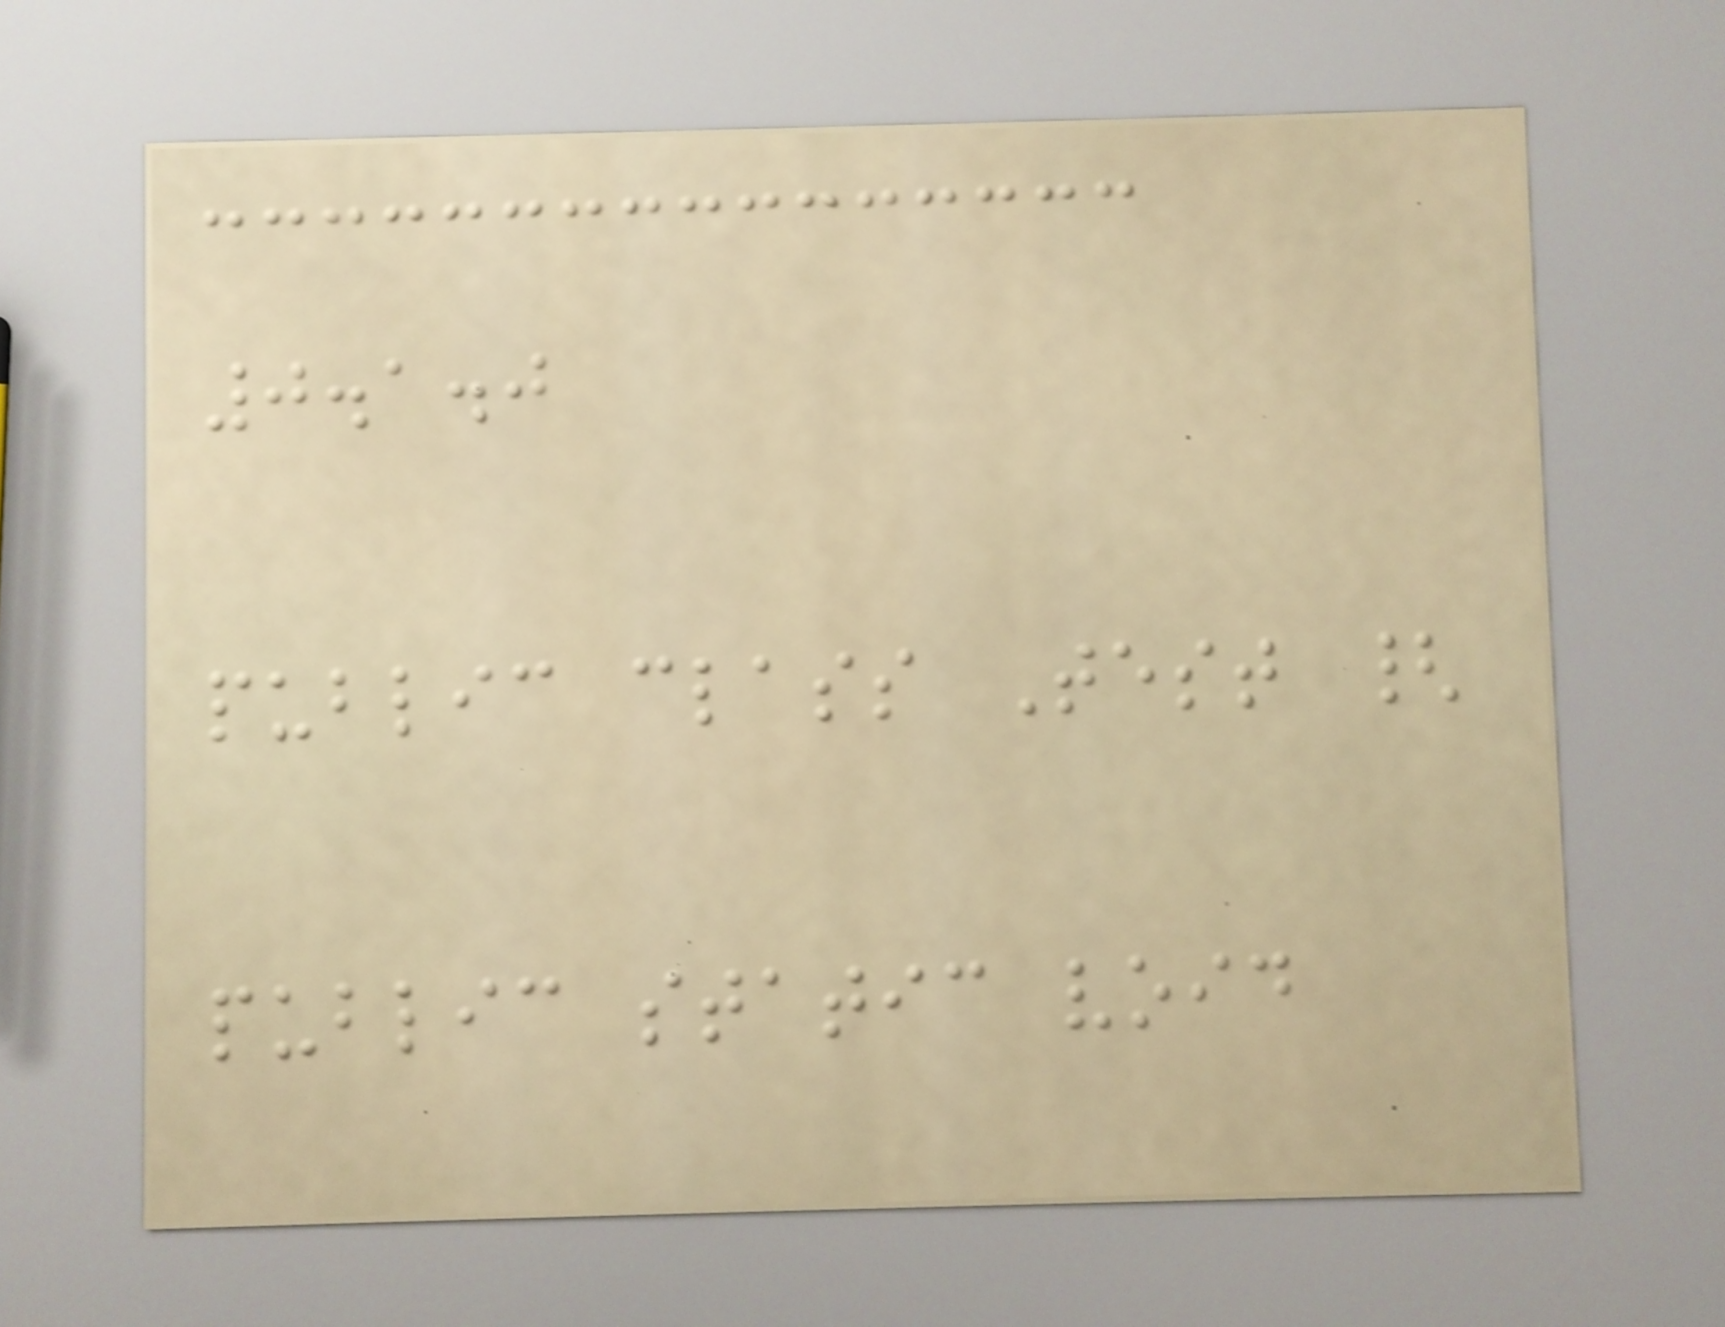0.1.0
public class Test {
public static void
